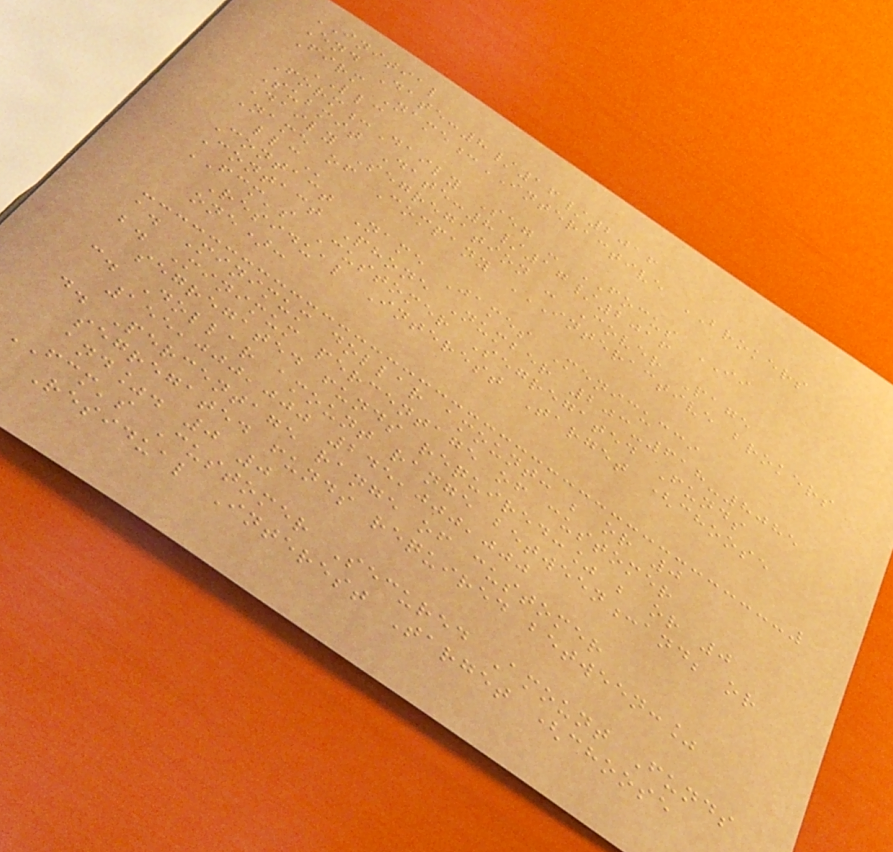INITIAL
End Date:8/16/2016
Firm Name:INTERACTIVE BROKERS
LLC
Form:Daily Seg - FOCUS II
Submit Date:8/17/2016
Daily Segregation - Cover Page
Name of Company INTERACTIVE BROKERS
LLC
Contact Name James Menicucci
Contact Phone Number 203-618-8085
FCM's Customer Segregated Funds
Residual Interest Target (choose
one):
a. Minimum dollar amount: ; or 0
b. Minimum percentage of customer
segregated funds required:% ; or 0
c. Dollar amount range between:and; or
155,000,000 245,000,000
d. Percentage range of customer
segregated funds required between:%
and%. 0 0
FCM's Customer Secured Amount Funds
Residual Interest Target (choose
